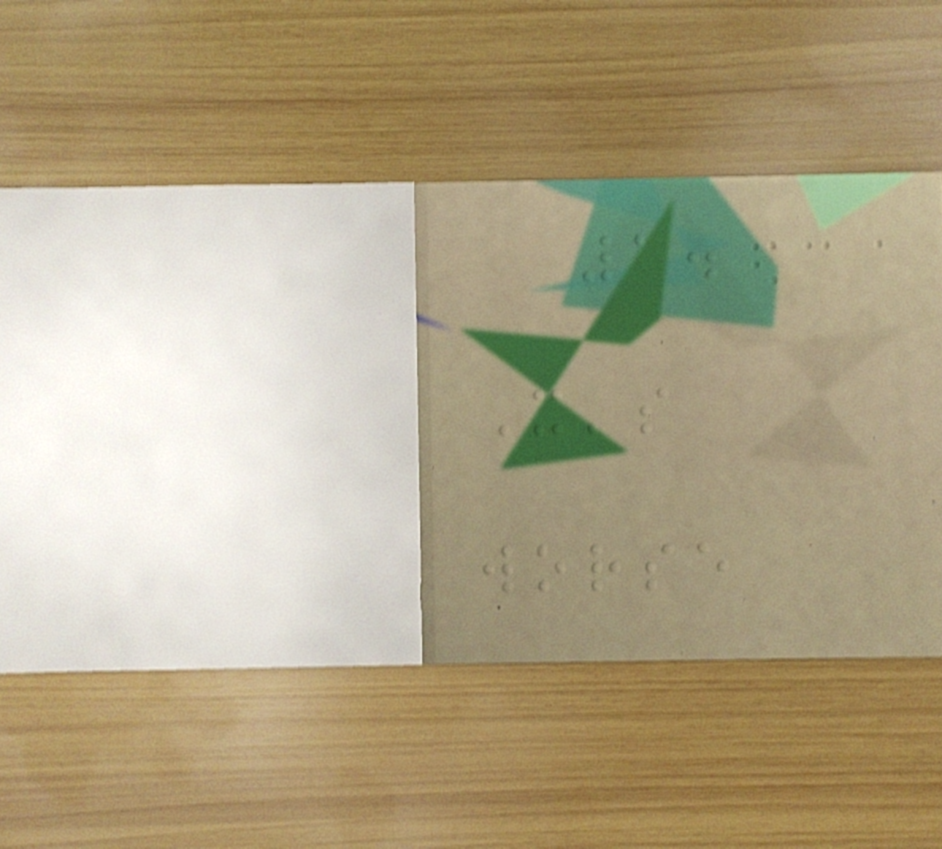1.
It's
worse
